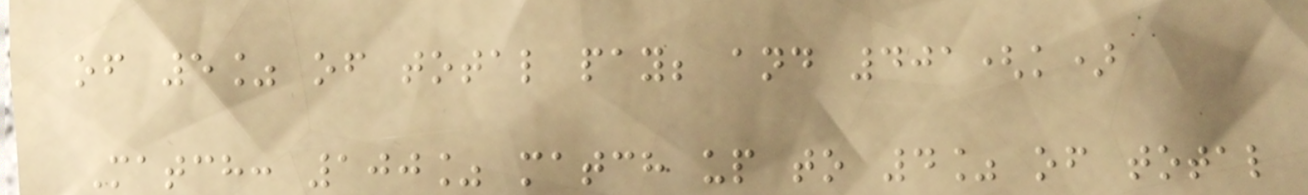of 5% of total pay; and 401(k)
Match: 100% match up to 4% of total
